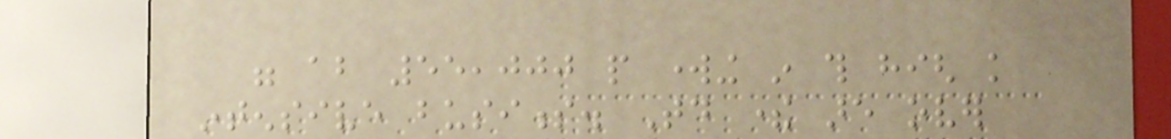were about 55,000 people working in this high knowledge
intensive business. Today there are over
